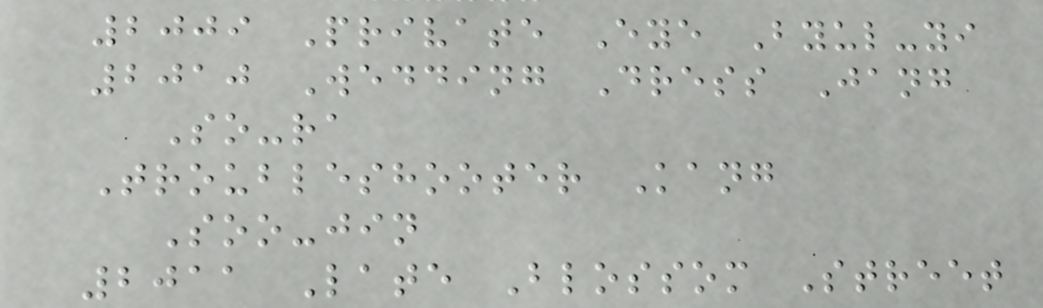2009 Private Eye Byul-yi
2010 Wedding Dress Jang
So-ra
Troubleshooter Kang
Soo-jin
2011 Late Blossom Street
